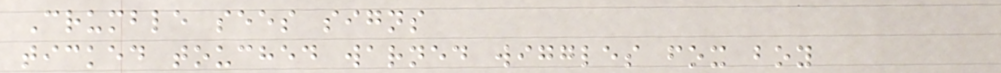Crumble sees signs
ticked touched warned wiggles fox boy
